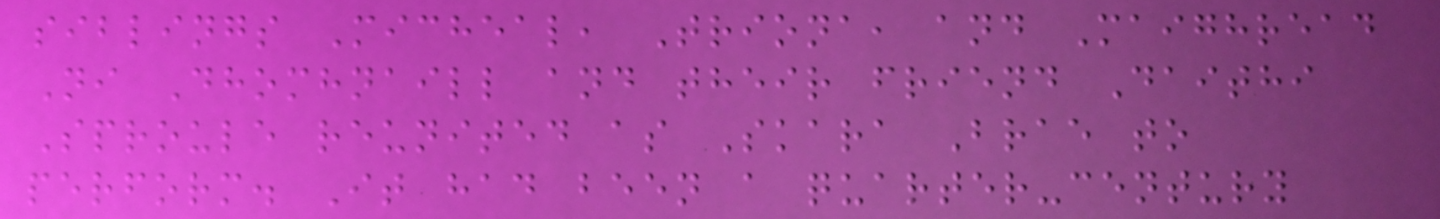siblings Micheal, Triona, and Maighread
Ni Dhomhnaill and their friend Daithi
Sproule reunited as Skara Brae to
perform. It had been a quarter-century
